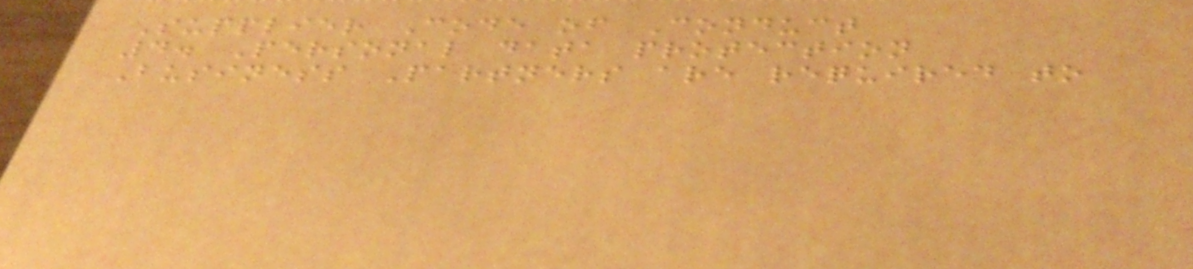Supplier Code of Conduct
4. Personal data protection
Business Partners are required to
